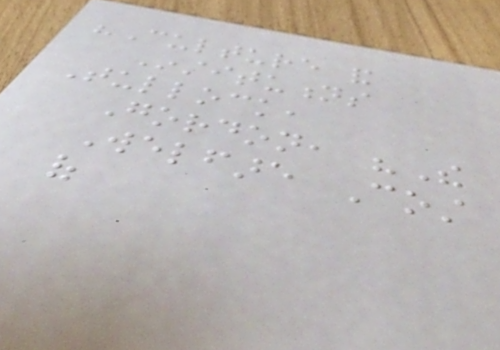"Culture and
Institutions
Tullock,
Gordon, "The
Welfare Cost
of
